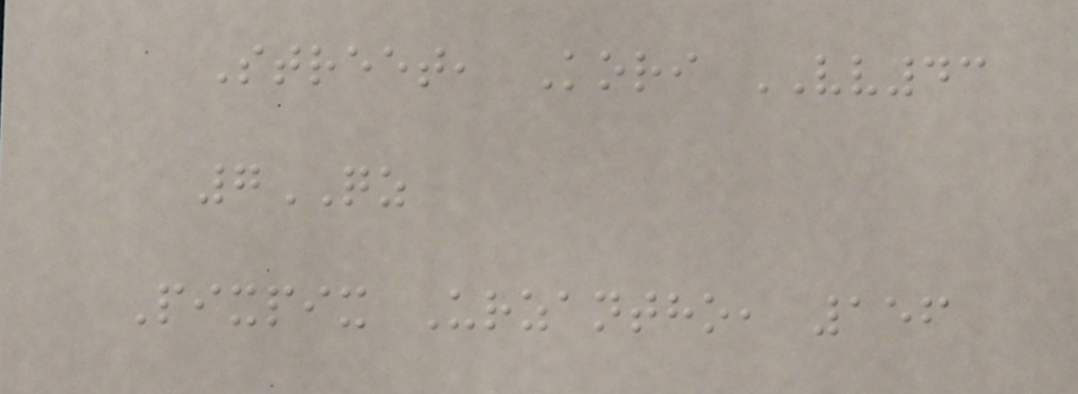Street, Kori VV43
7QZ
Pixpix Urzantho, 156
